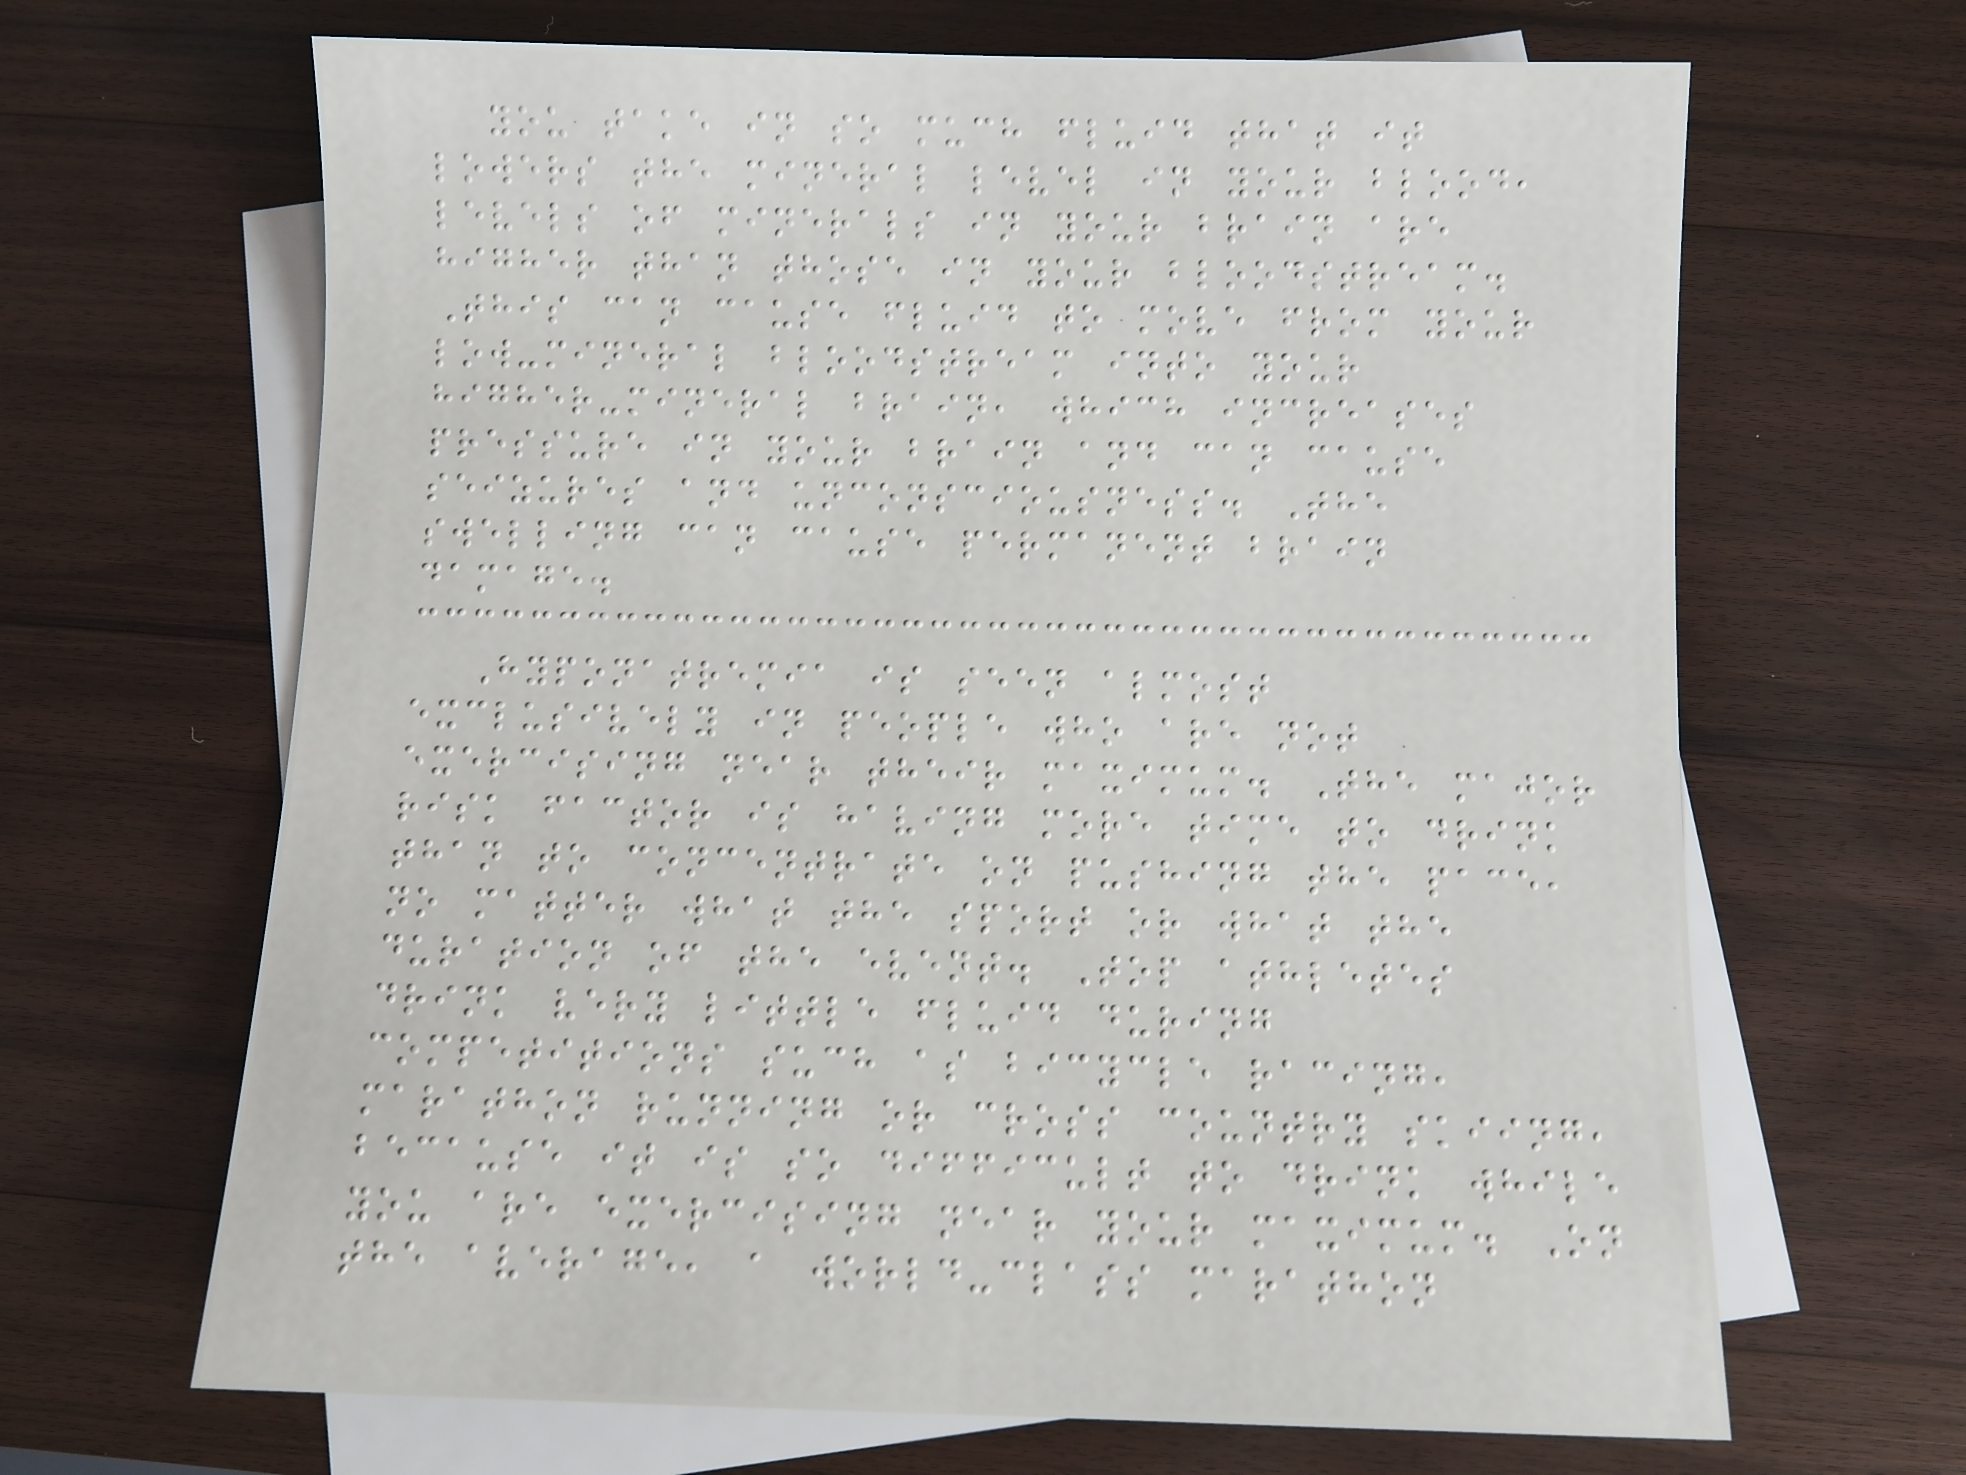you take in so much fluid that it
lowers the mineral level in your blood,
levels of minerals in your brain are
higher than those in your bloodstream.
This can cause fluid to move from your
low-mineral bloodstream into your
higher-mineral brain, which increases
pressure in your brain and can cause
seizures and unconsciousness. The
swelling can cause permanent brain
damage.
Hyponatremia is seen almost
exclusively in people who are not
exercising near their maximum. The major
risk factor is having more time to drink
than to concentrate on pushing the pace,
no matter what the sport or what the
duration of the event. Top athletes
drink very little fluid during
competitions such as bicycle racing,
marathon running or cross country skiing,
because it is so difficult to drink while
you are exercising near your maximum. On
the average, a world-class marathon
